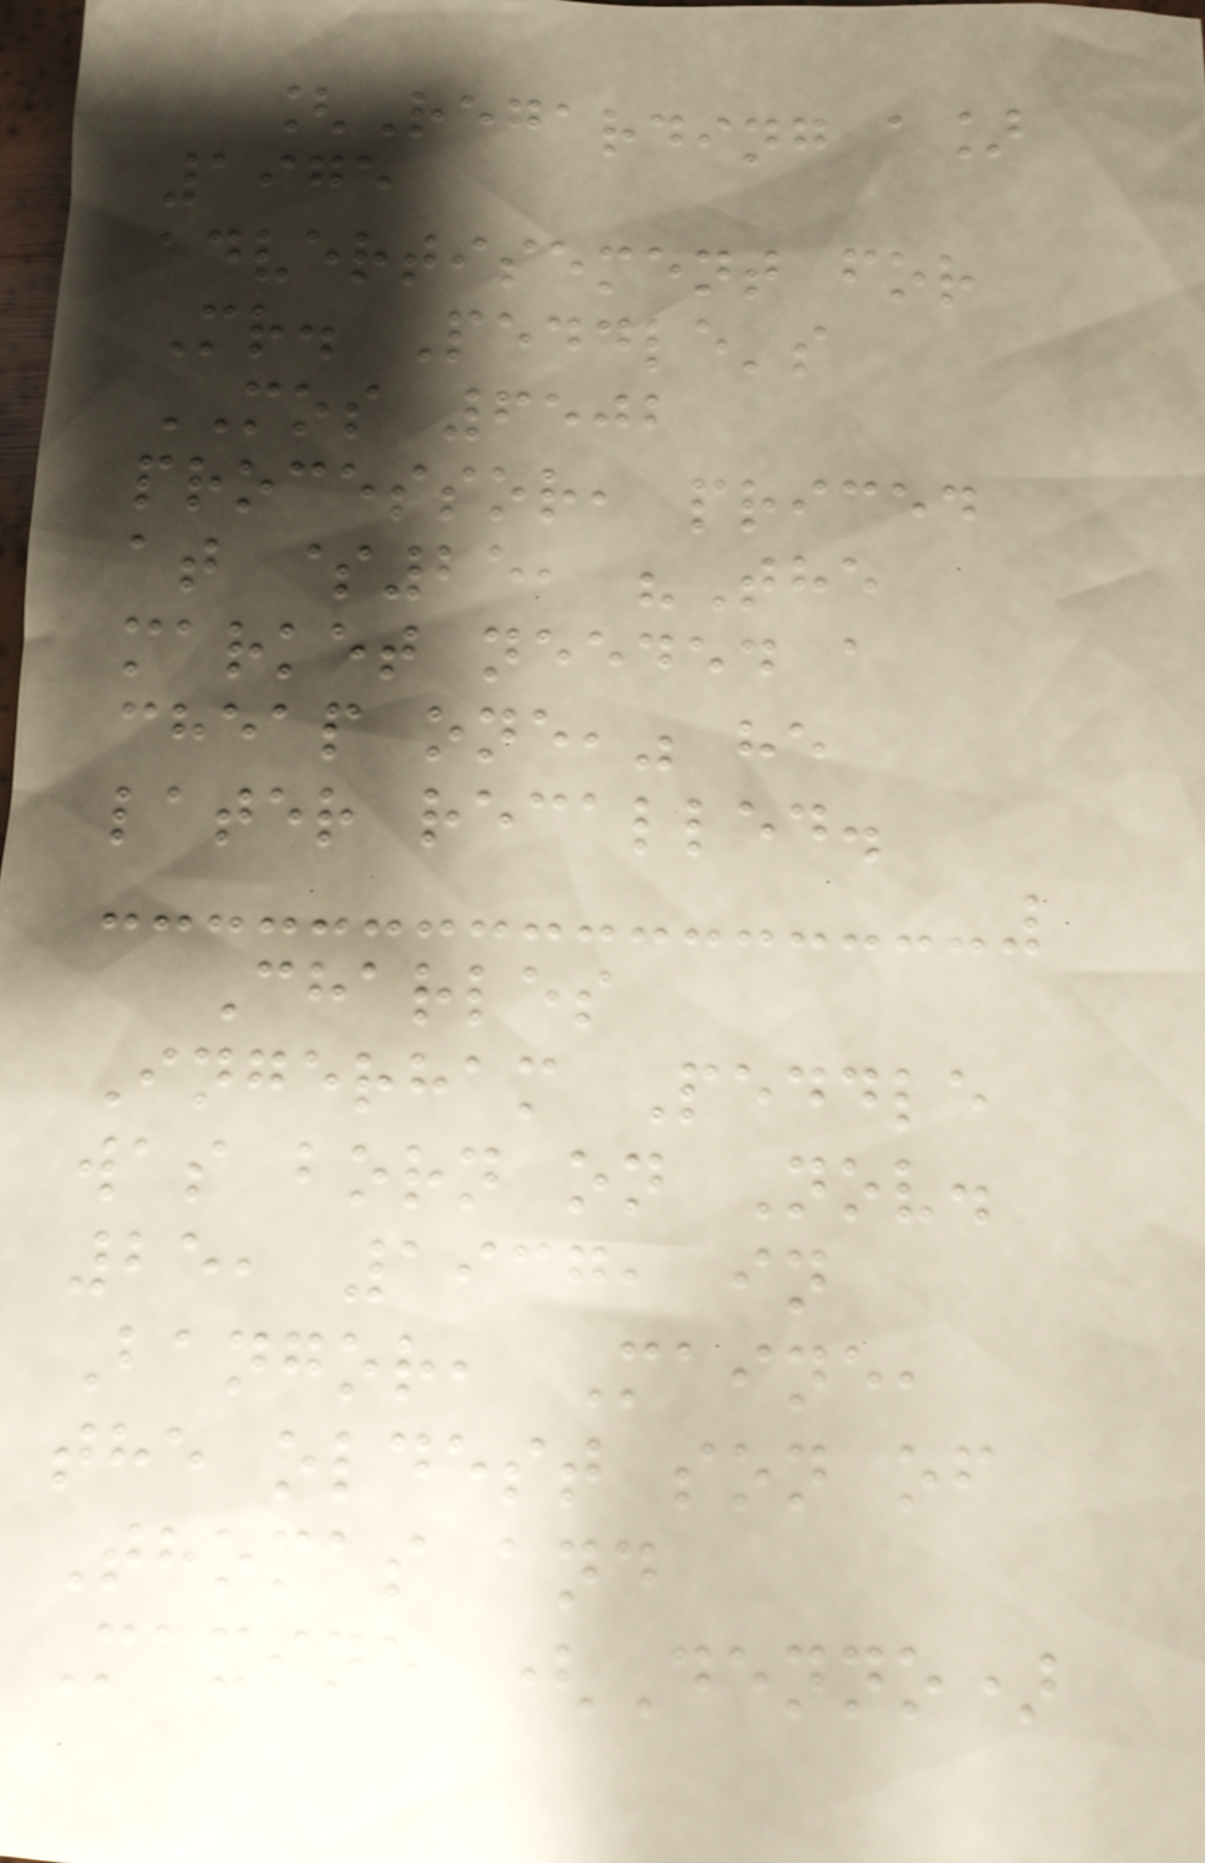[Regarding a]
1975
advertisement for
Mr. Peddle's
MOS 6502
processor, priced
at $25, "The
market needed a
cheap one," he
later recalled.
Charles
Ingerham Peddle
was born on Nov.
25, 1937, in
Bangor, Maine,
the oldest son of
Thomas and
Maxine (Denno)
